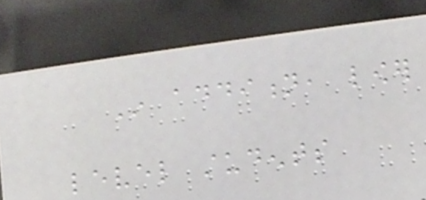In addition, lower
level students
